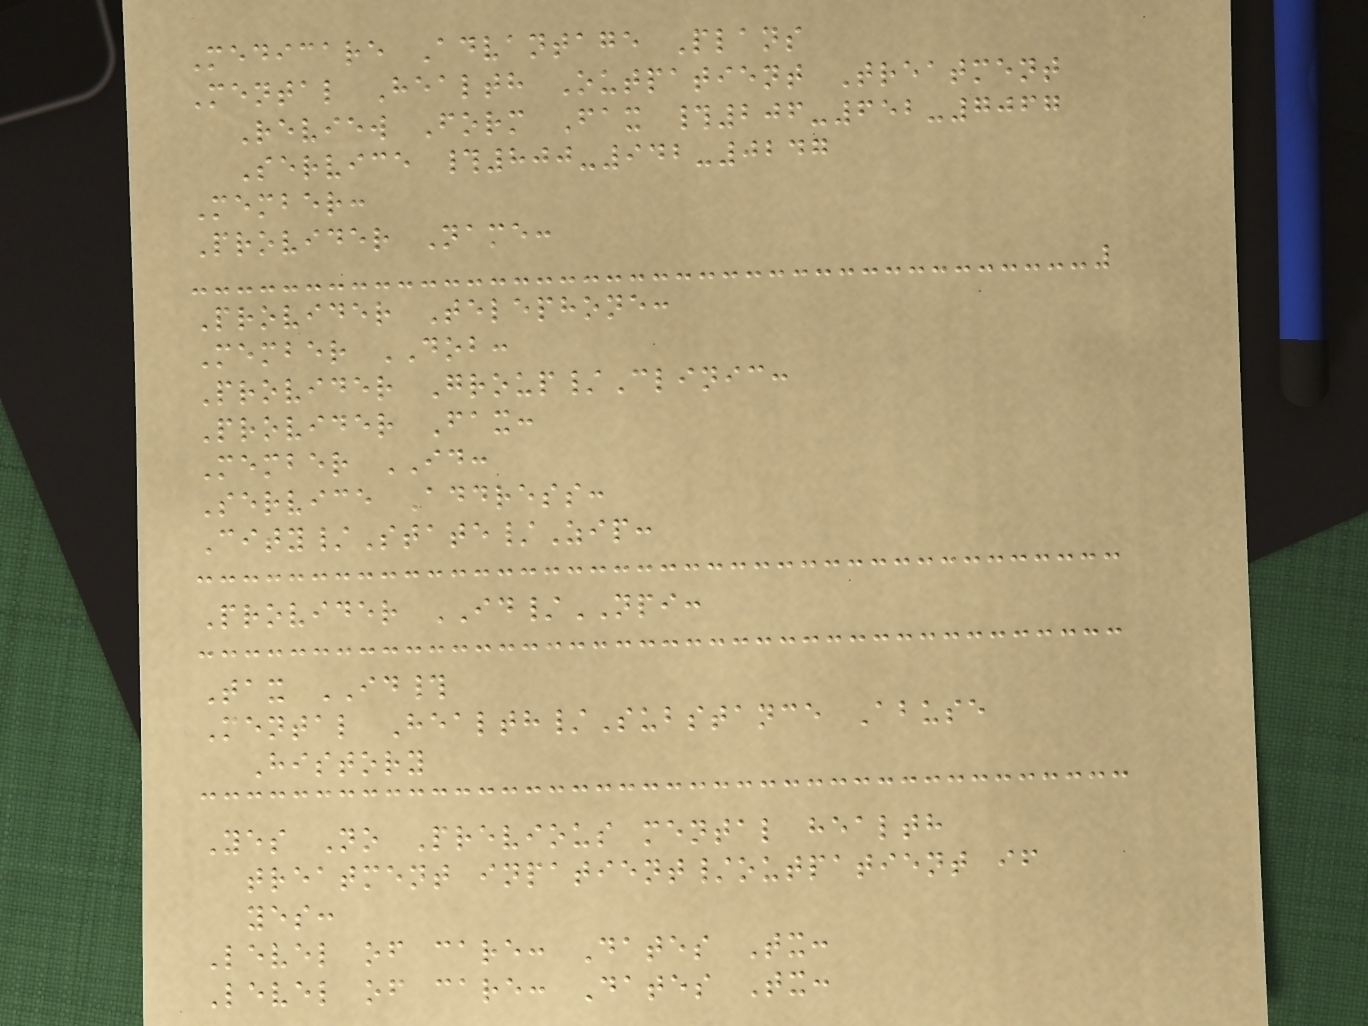Medicare Advantage Plans
Mental Health Outpatient Treatment
Review Form Fax #206-652-7067
Service #800-942-0247
Member:
Provider Name:
Provider Telephone:
Member DOB:
Provider Group/Clinic:
Provider Fax:
Member ID:
Service Address:
City/State/Zip:
Provider ID/NPI:
Tax ID#
Mental Health/Substance Abuse
History
Yes No Previous mental health
treatment inpatient/outpatient if
yes:
Level of care: Dates Tx:
Level of care: Dates Tx:
